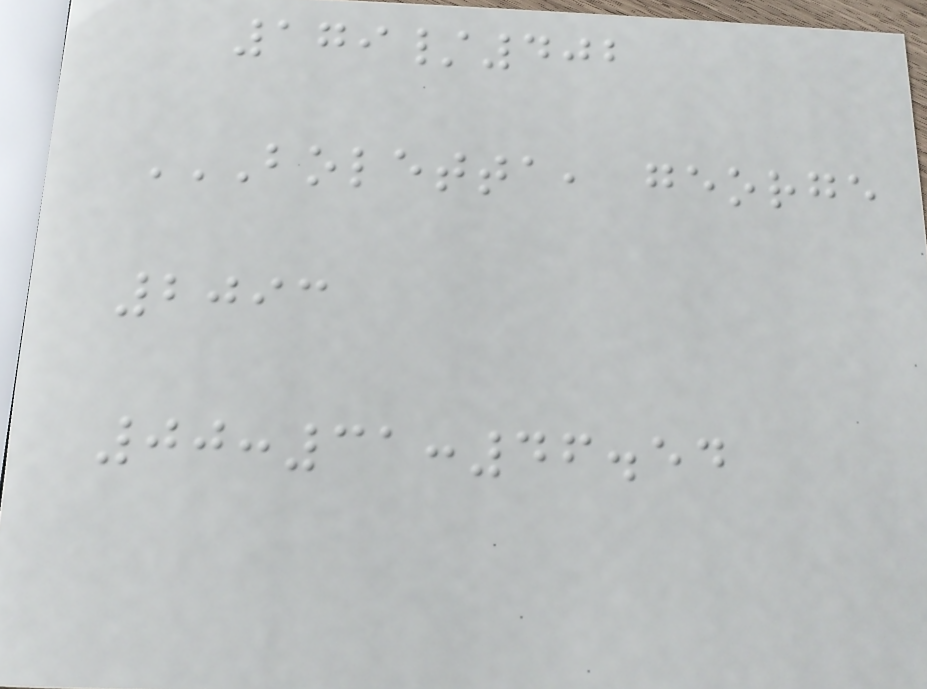179/402
BOLETTA, GEORGE
2093
00:31:46.54
